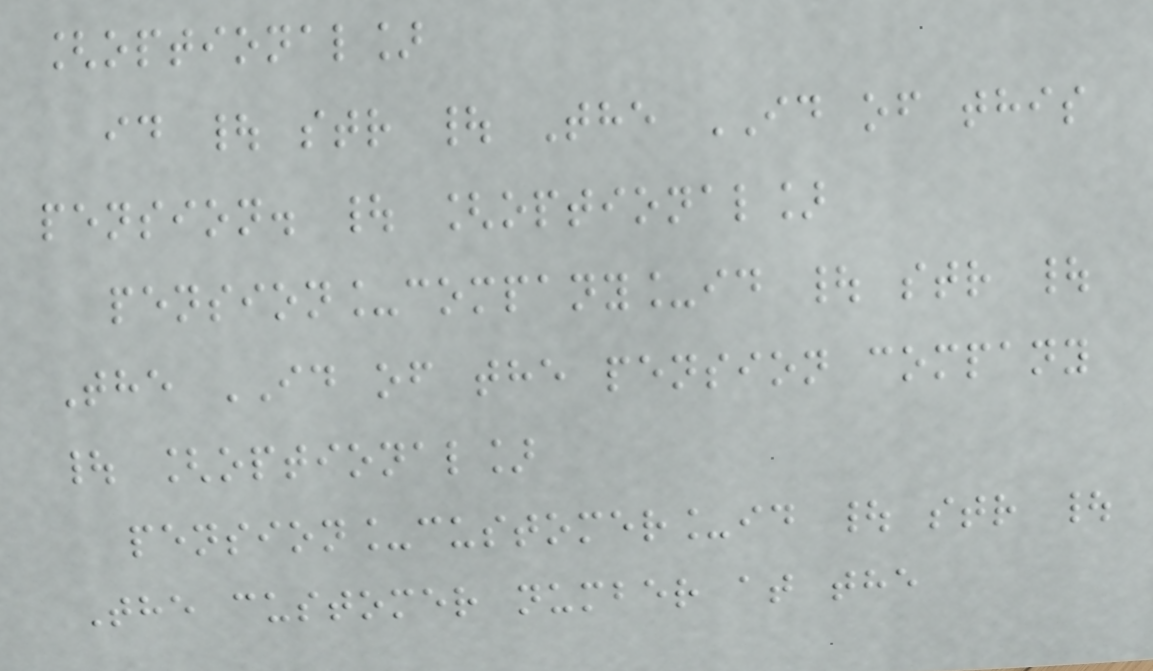[optional]
id | str | The ID of this
pension. | [optional]
pension_company_id | str |
The ID of the pension company
| [optional]
pension_customer_id | str |
The customer number at the
